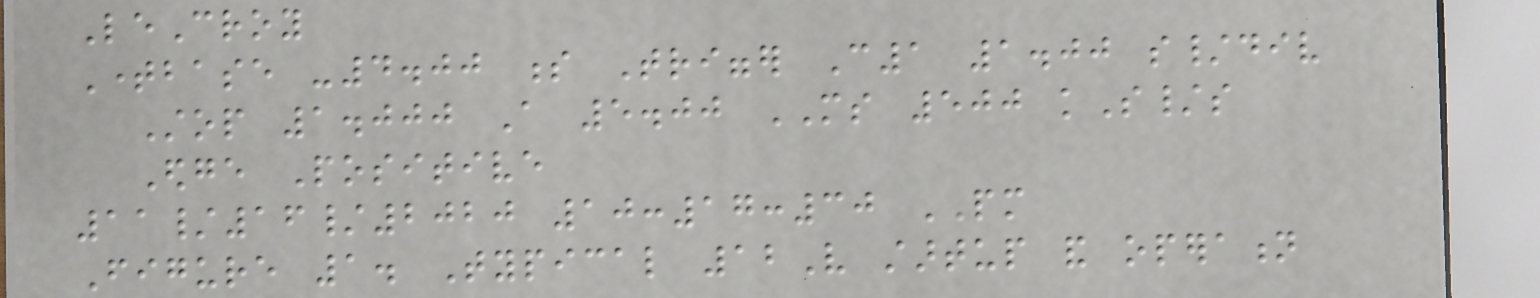LeCroy
Timebase -4.00 s Trigger C1 1.00 s/div
Stop 1.000 A 5.00 MS 500 kS/s
Edge Positive
11/16/2020 10:17:30 PM
Figure 1. Typical 12V startup and operation
